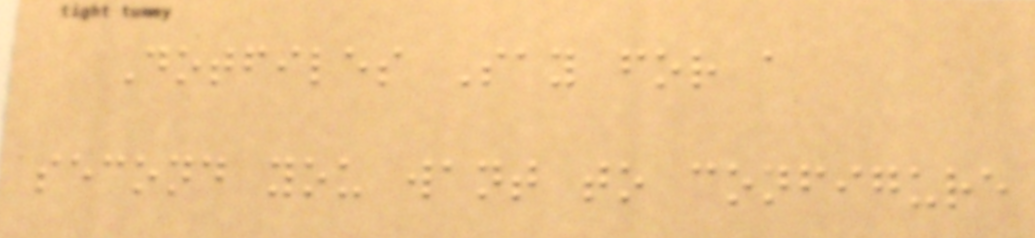Dotfiles Say for a
second you want to configure
